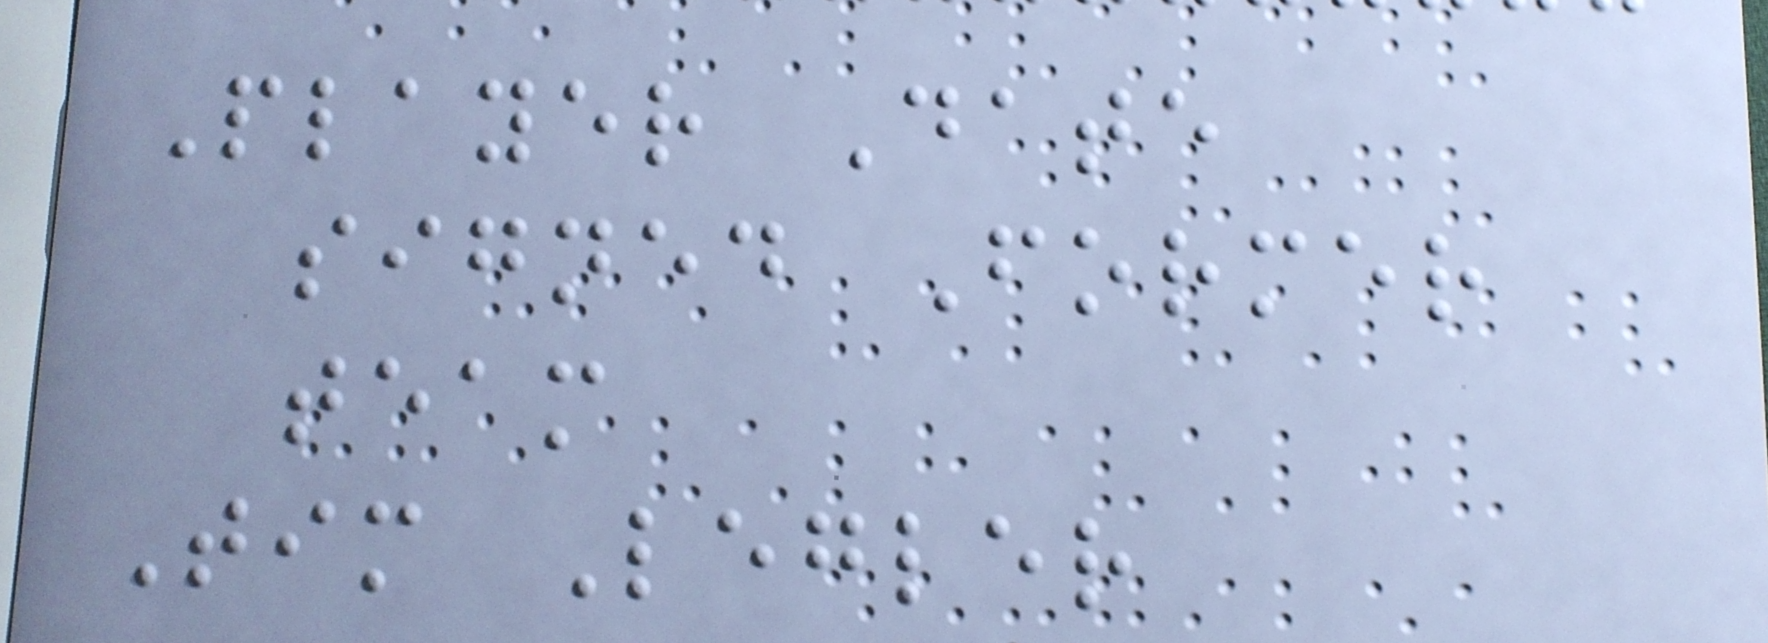Player Date
signed Former
team
Tim Legler
